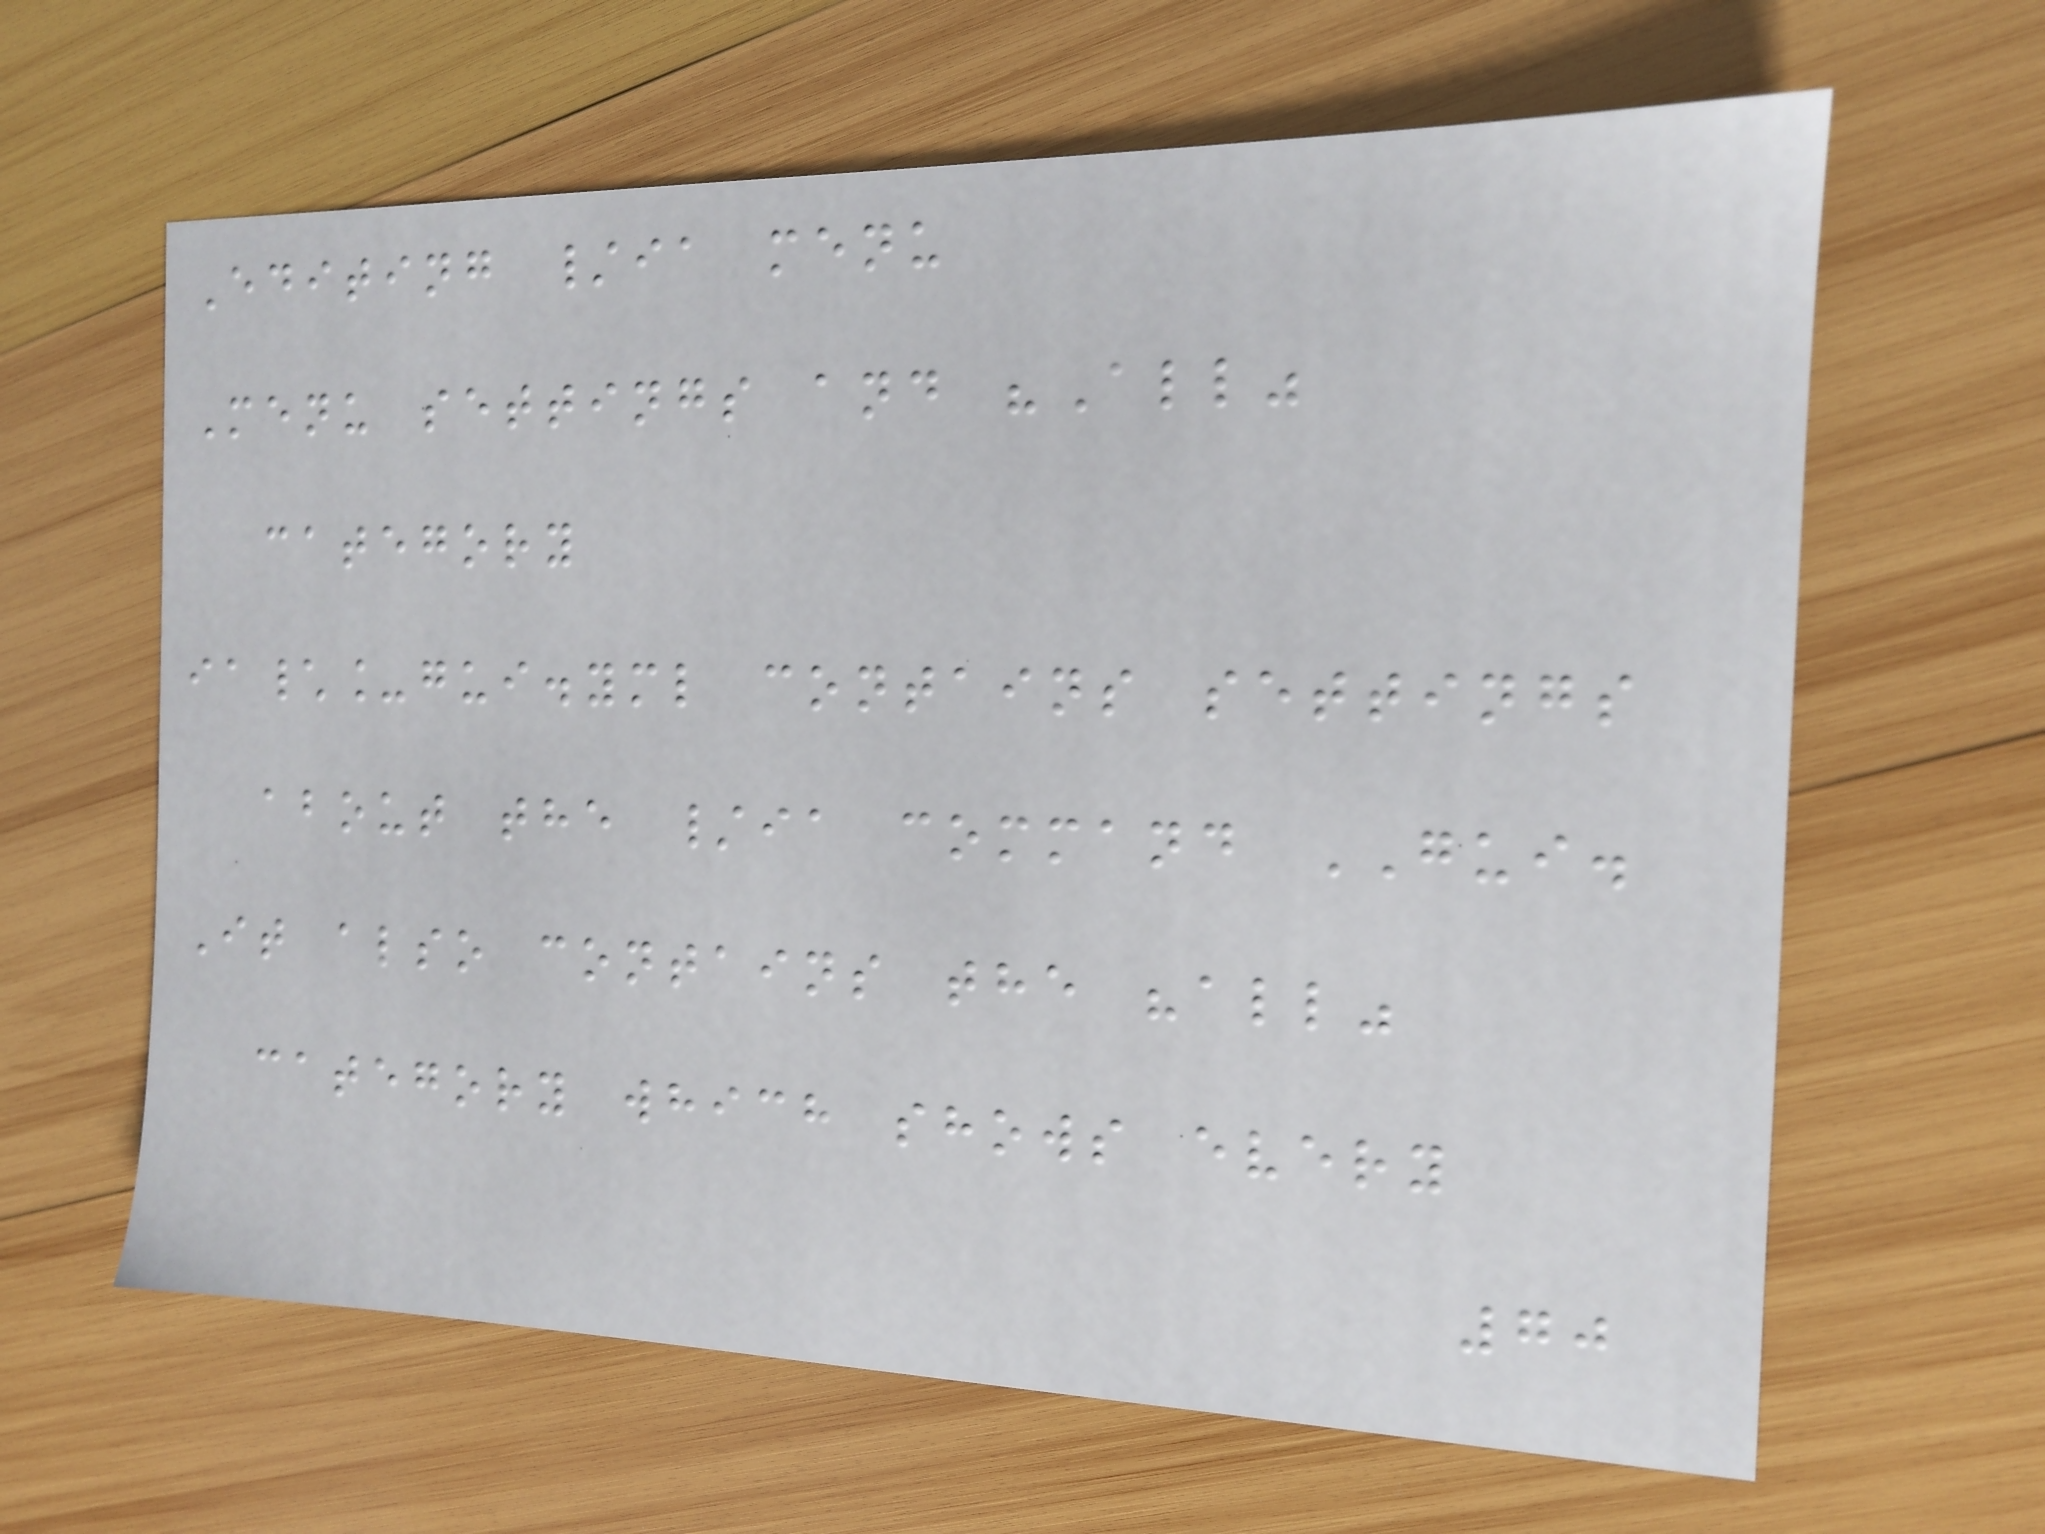Editing /ia menu
Menu settings and "All"
category
ia\_gui.yml contains settings
about the /ia command GUI.
It also contains the "all"
category which shows every
70
